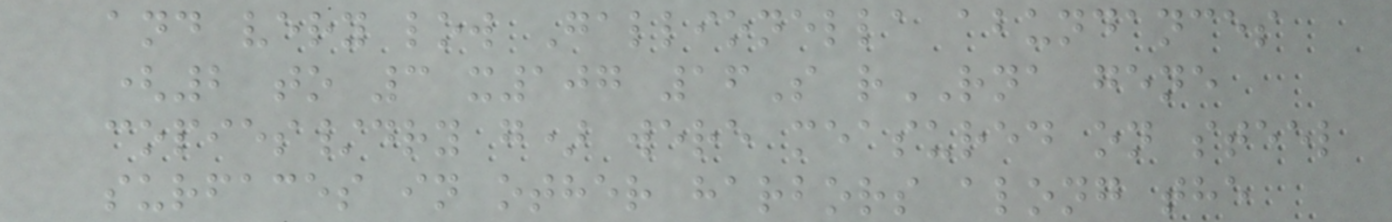and very low Gallionella abundances
(2 to 3 x107 16S rRNA gene
copies/dry g) were measured on steel
surfaces in other harbors along the
